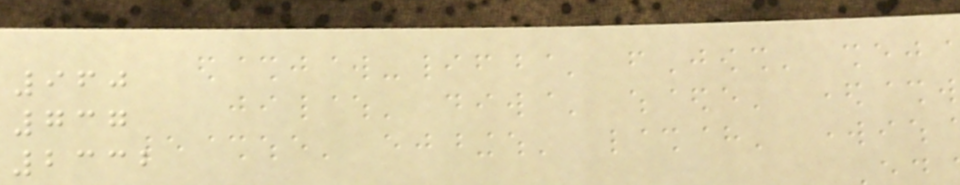960
737
2332
